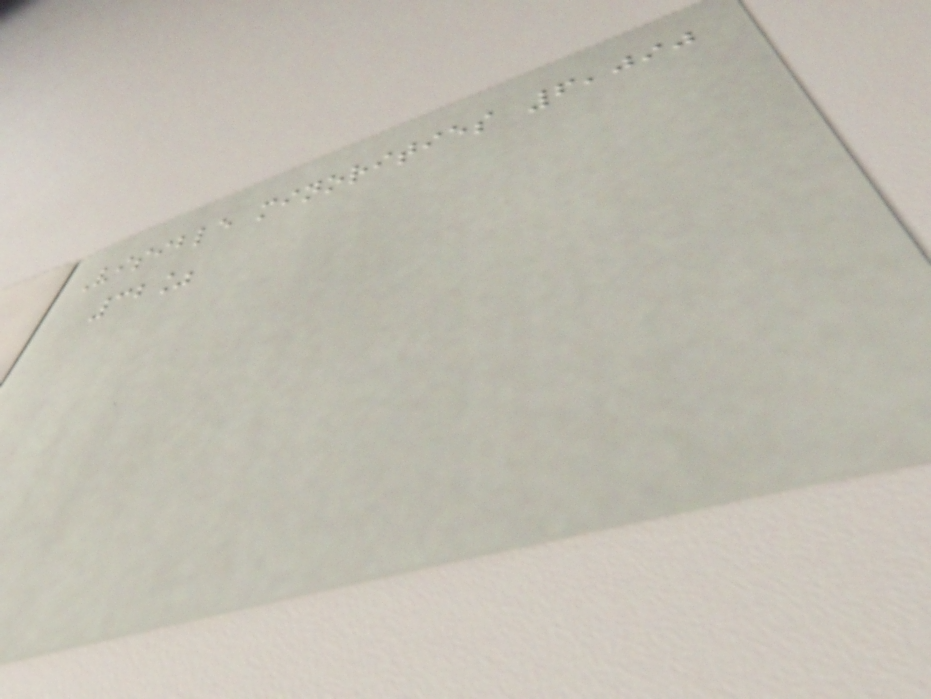Visible minorities 6,090
32%
